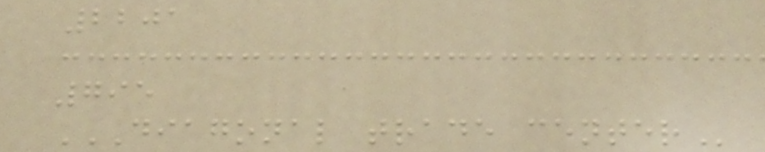2201
795
DIAGONAL TRADE CENTER
